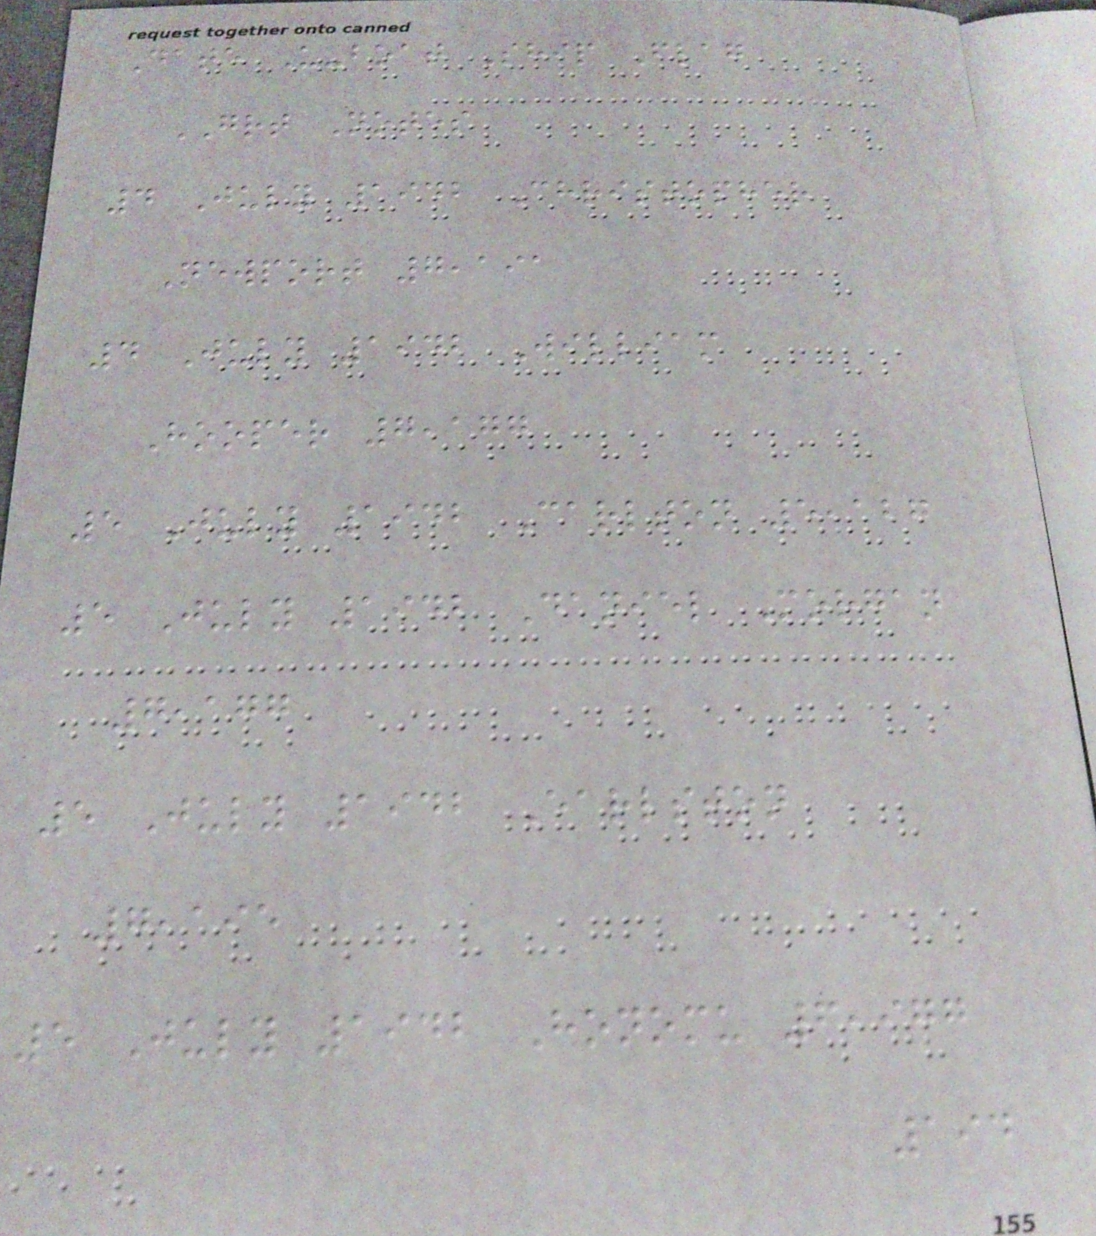Date U-boat Ship Flag
GRT Notes
4 July 1942 Christopher
Newport 7,191
4 July 1942 William
Hooper 7,177
5 July 1942 Carlton 5,127
5 July 1942 Daniel Morgan
7,177
5 July 1942 Earlston
7,195
5 July 1942 Honomu 6,977
194
